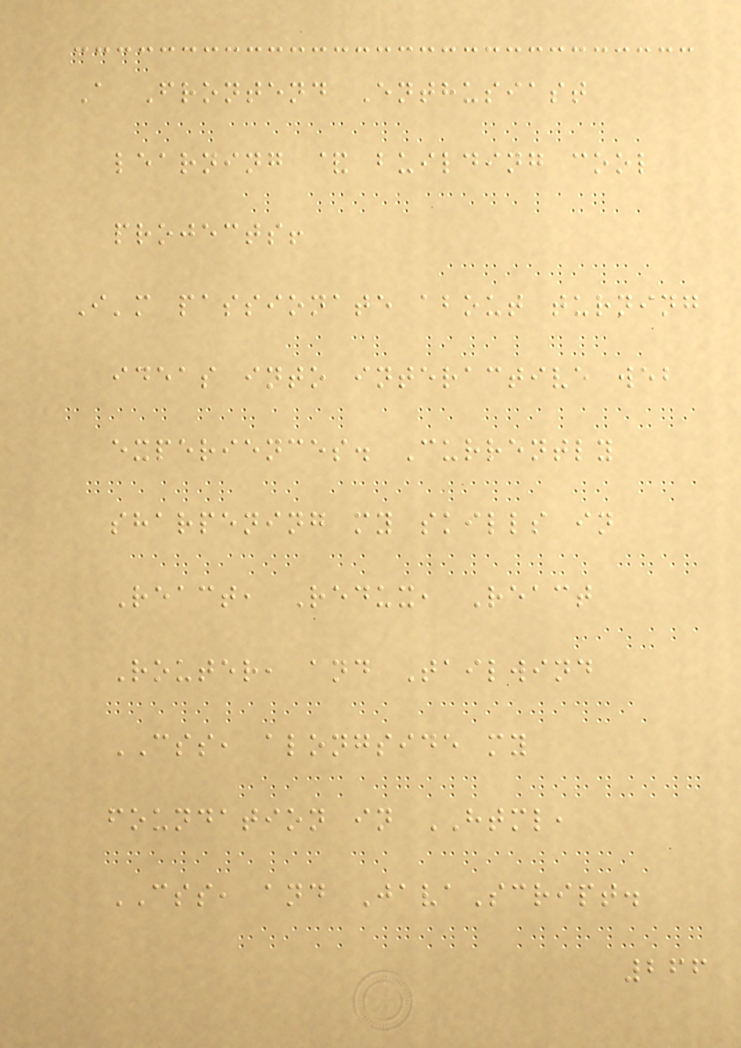A Frontend Enthusiast
learning & building cool
projects!
I'm passionate about turning
ideas into interactive web
experiences. Currently
sharpening my skills in
React, Redux, React
Router, and Tailwind
CSS, alongside my
foundation in HTML,
CSS, and JavaScript.
266
